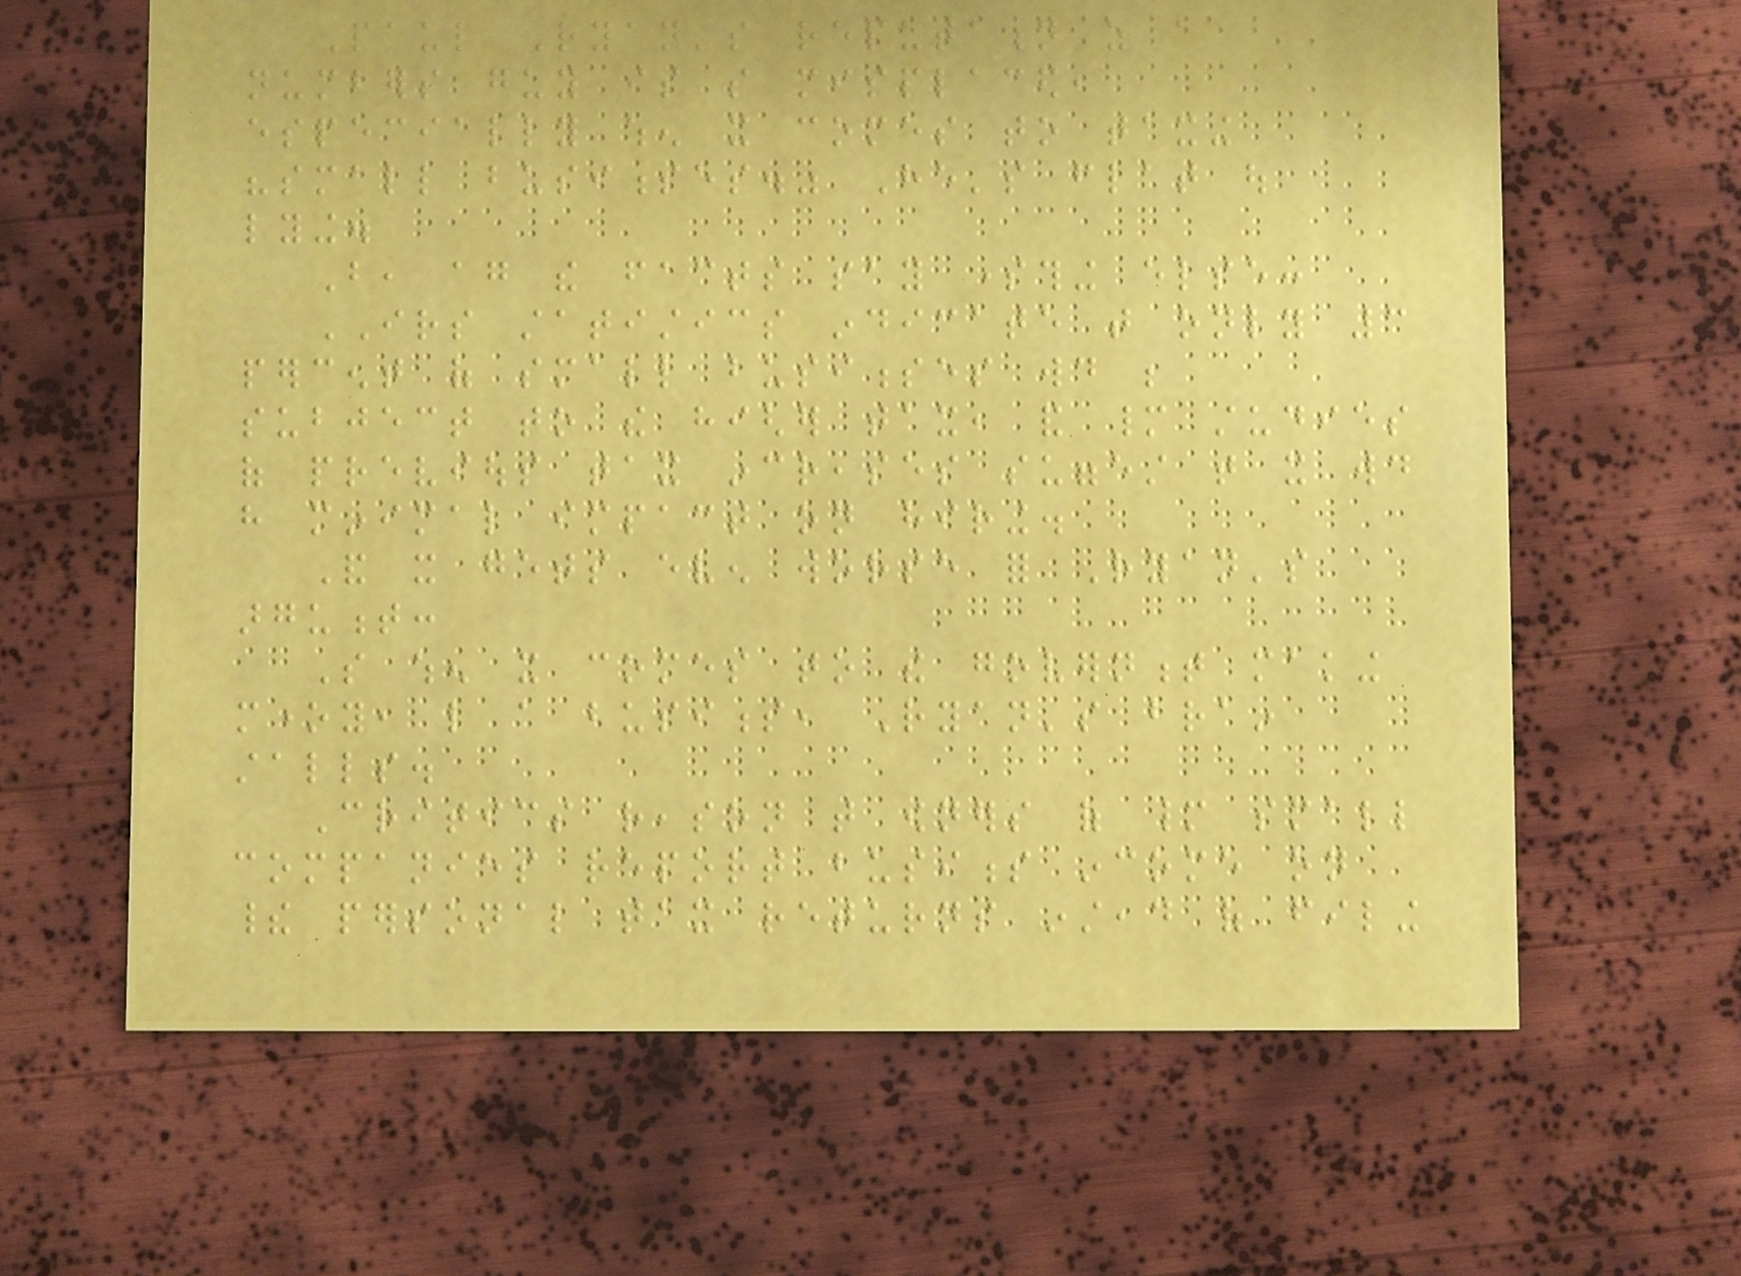Paul Ryan's reputation as a
numbers guy is so misplaced,
especially when it comes to taxing
"small businesses." He's flat out
lying.
But, again the facts say something else:
IRS statistics indicate that only 3
percent of small businesses would be
subject to the higher tax, and many studies
of previous tax increases suggest that it would
have minimal impact on hiring.
And it gets even worse for Ryan's
argument:
So when it comes to the government making
money, like a business, Ryan's brain
stalls.
Critics reason that owners of many small
companies report business income on
their personal tax returns instead of filing
